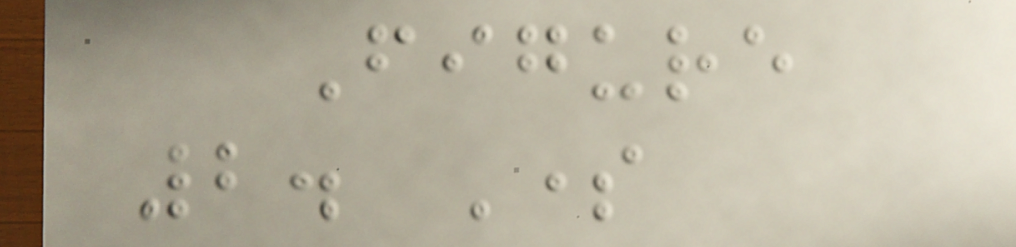Figure
2. Some
